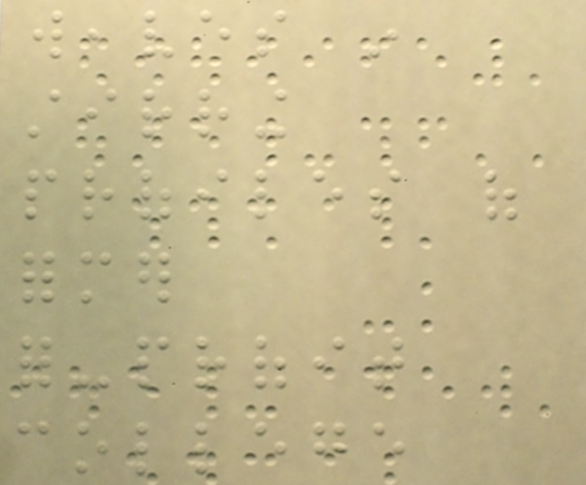weaves in
stirring
profiles of
former
for-profit
college
